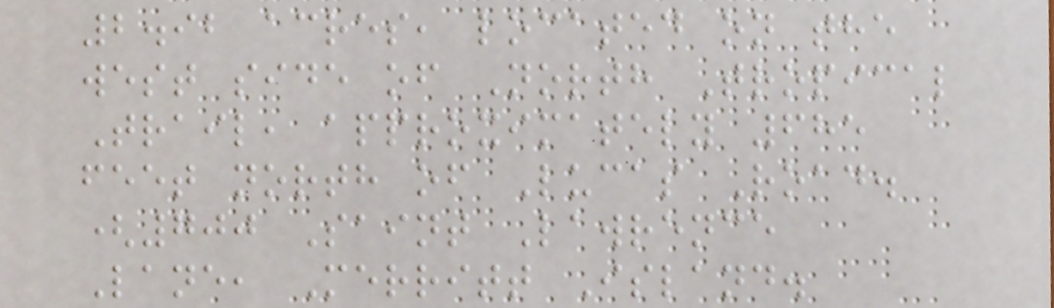2.92 acres, located on the
west side of North Tropical
Trail, approximately 685
feet north of Lucas Road.
(700 Saint Lawrence
Lane, Merritt Island.
